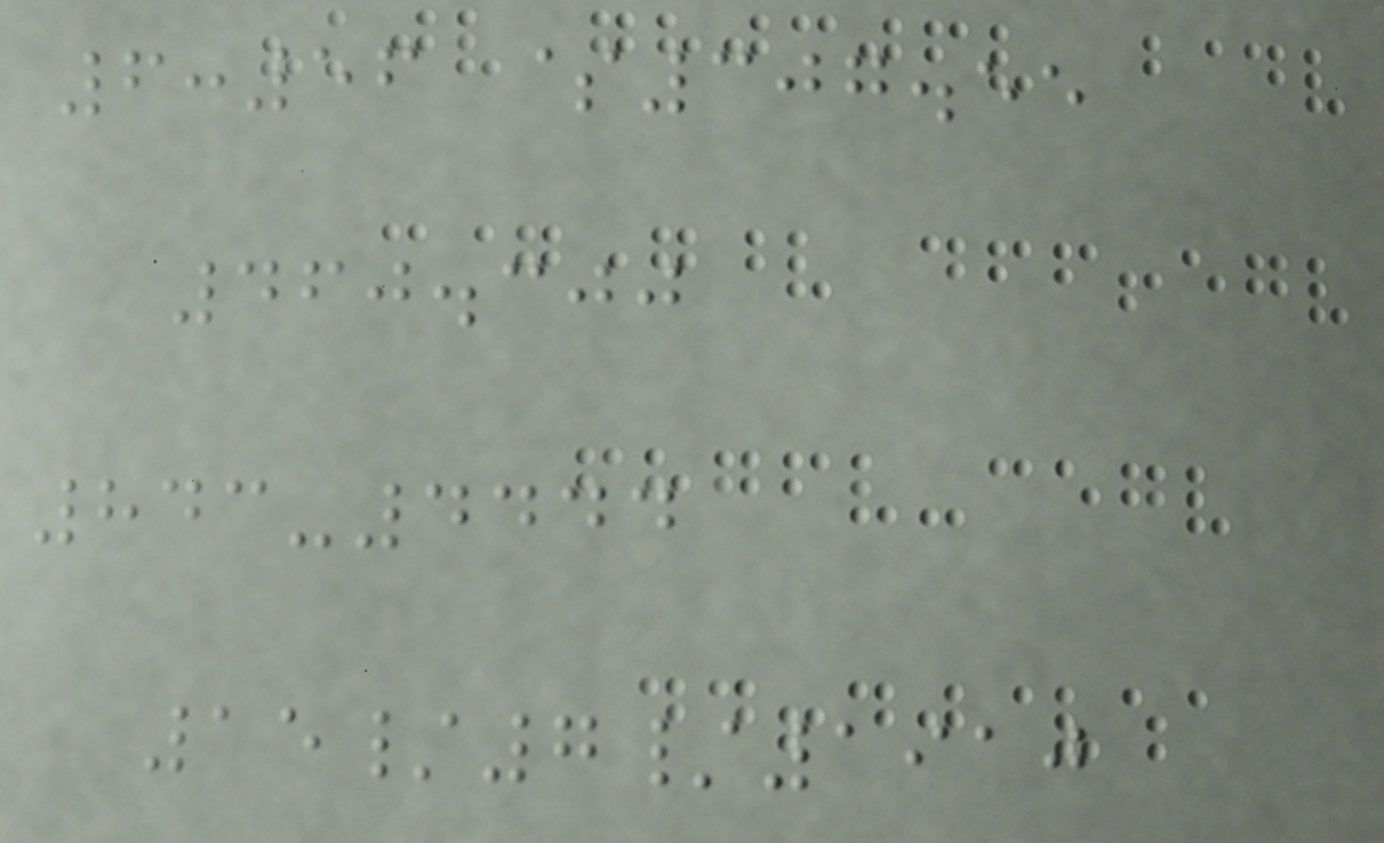6:56 $307.55
460.300
843-4444
15/7/1910
